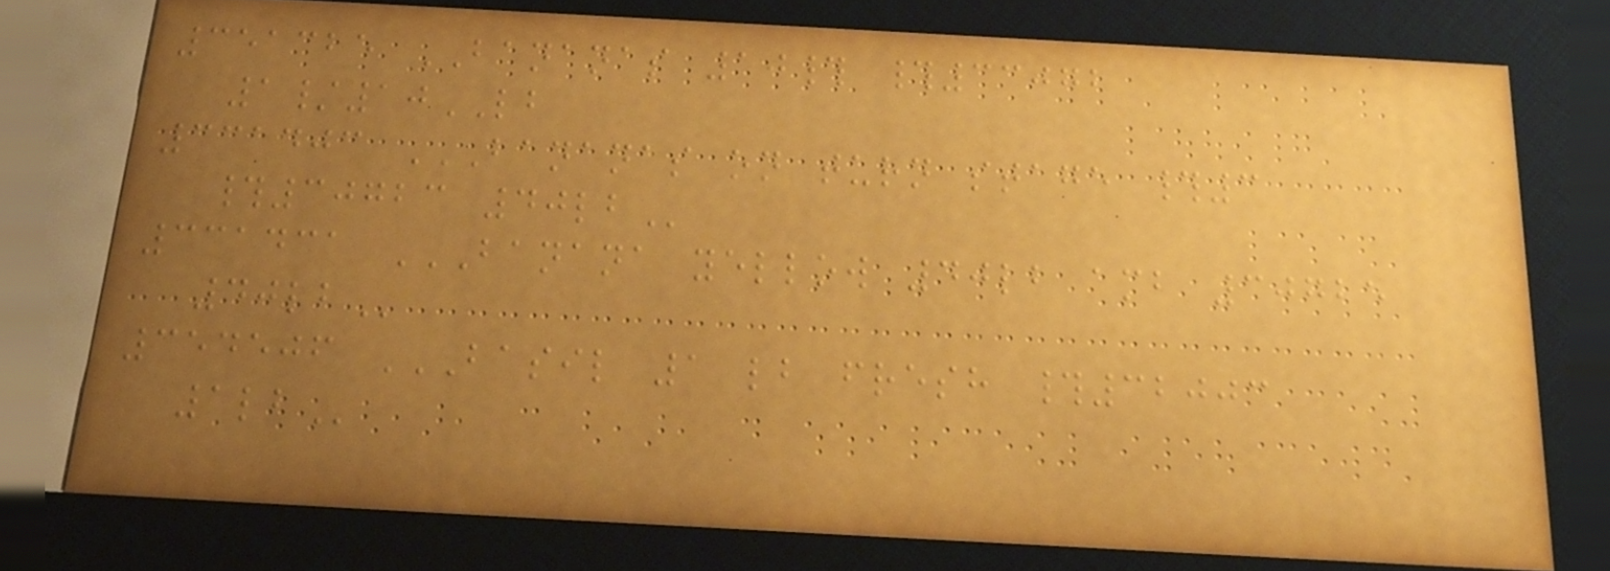351325 BANANAS 10# #33072
1/10LB
331403 BANANAS ON TURN STAGE #3
#30723 40LB
331431 BANANA YELLOW 40LB AMB 30725
40LB
354506 BASIL 1 LB FRESH #32003
1LB
